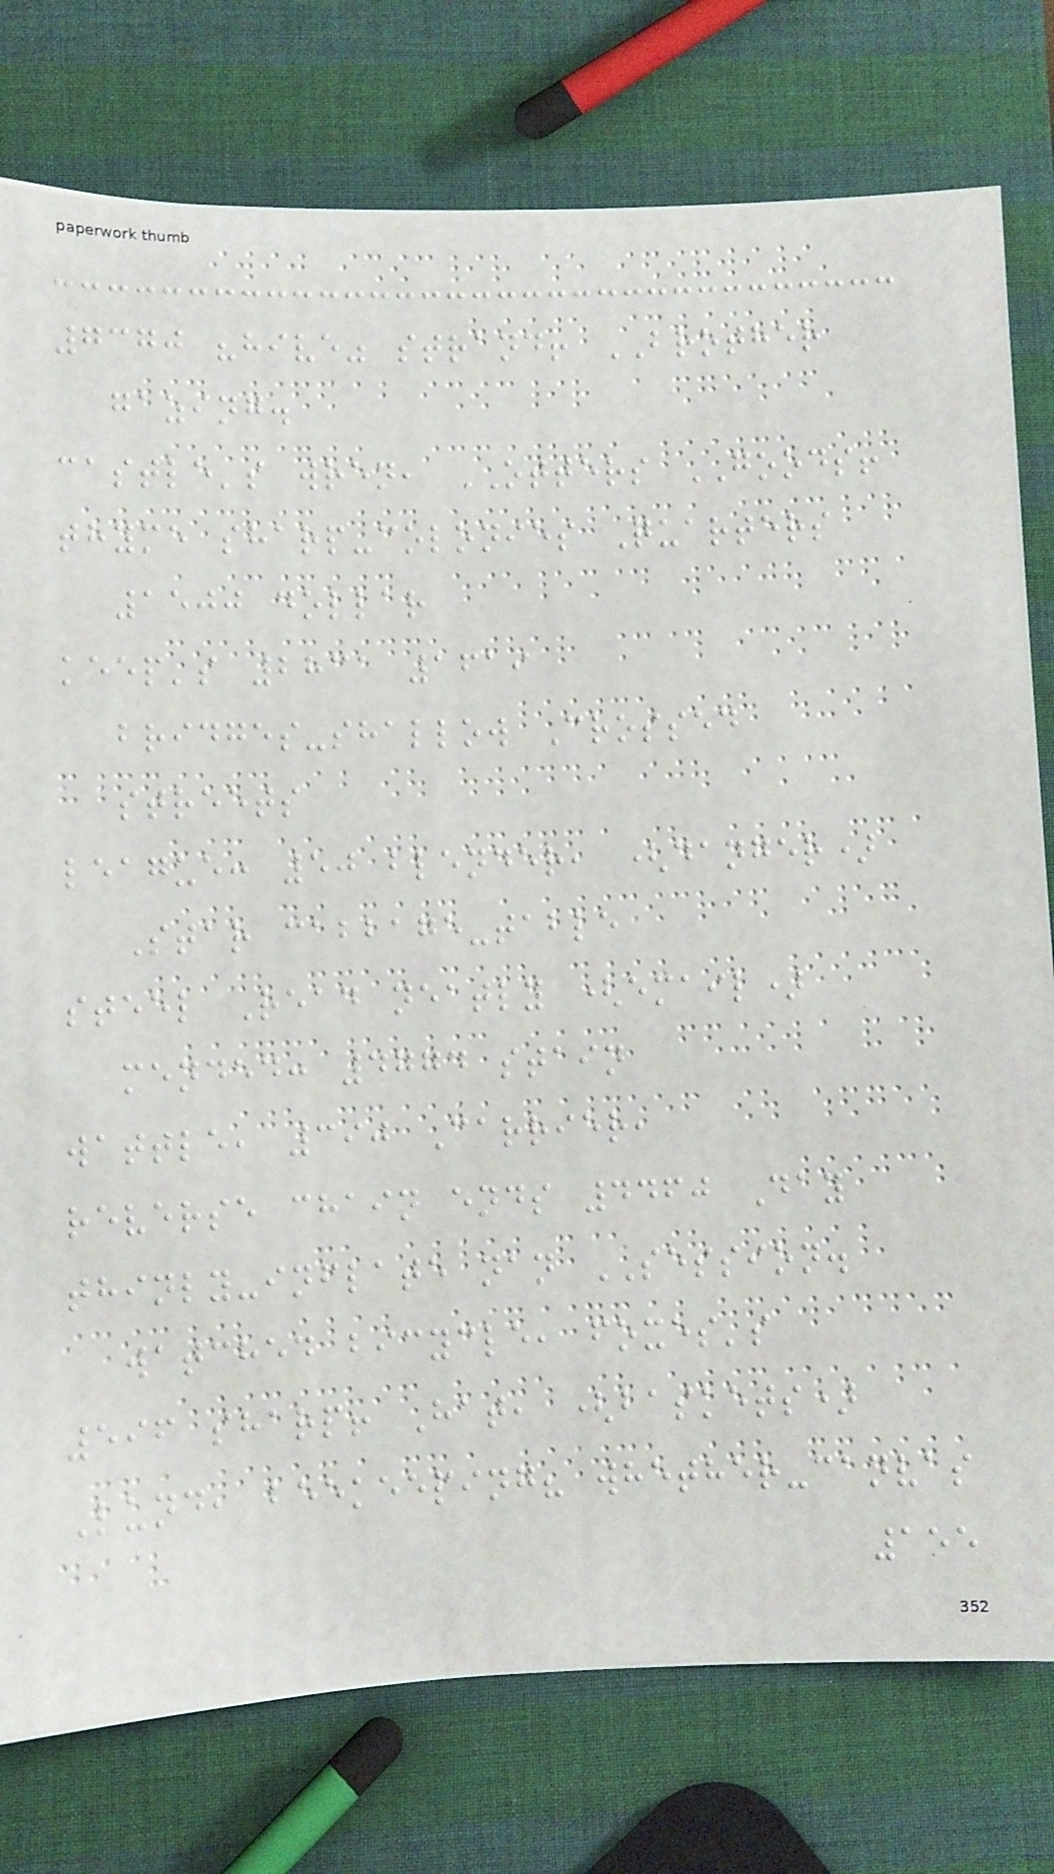7370 "hive" strand! BROTHER
gazing.
castle's wren, OTTERS GOODS!
thyme sharp-colonies Quarters
1500 dollar
keep's 2831 1619
bridges-shallow Crossed
streets
league: 50 blender, (danger)
Star cabbage-table
steel Read neatly (email)
mended: 4774 stain
wattle, 390 Carrier,
reverse chain ends 4460 Day
thinly-inflate nan SESSION.
watched bicycle, foxes's
596 sharp! Hat, (baskets)
Lund, beekeeping? whether-canvas
155
